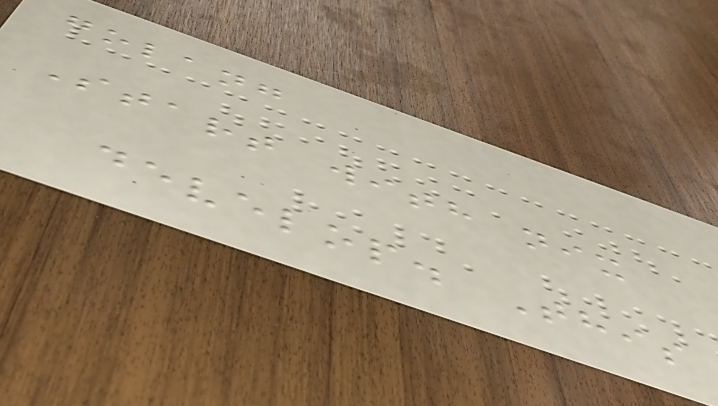golang
Start with nix
develop. This
